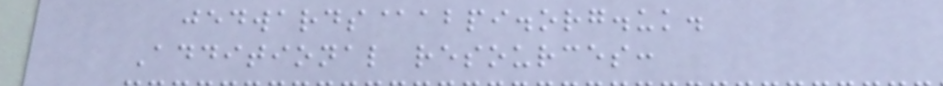jedwards@abpi.org.uk.
Additional resources:
